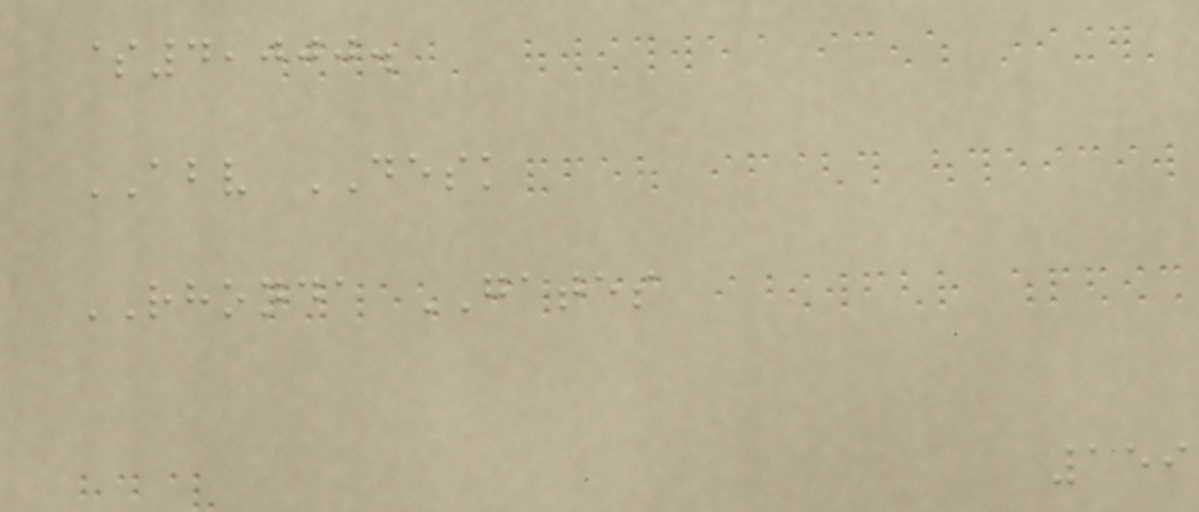$4,000.
ABOVE DESK
RHONDA GATES
159
